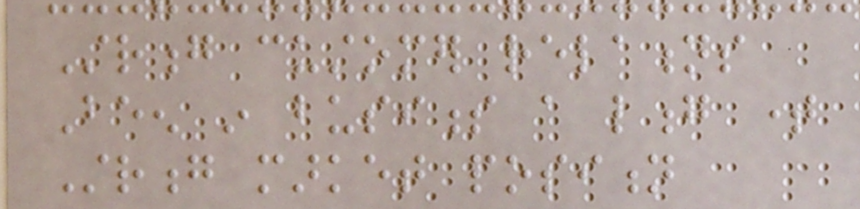Strong customer relations
Been in business a long time
Strong market position
